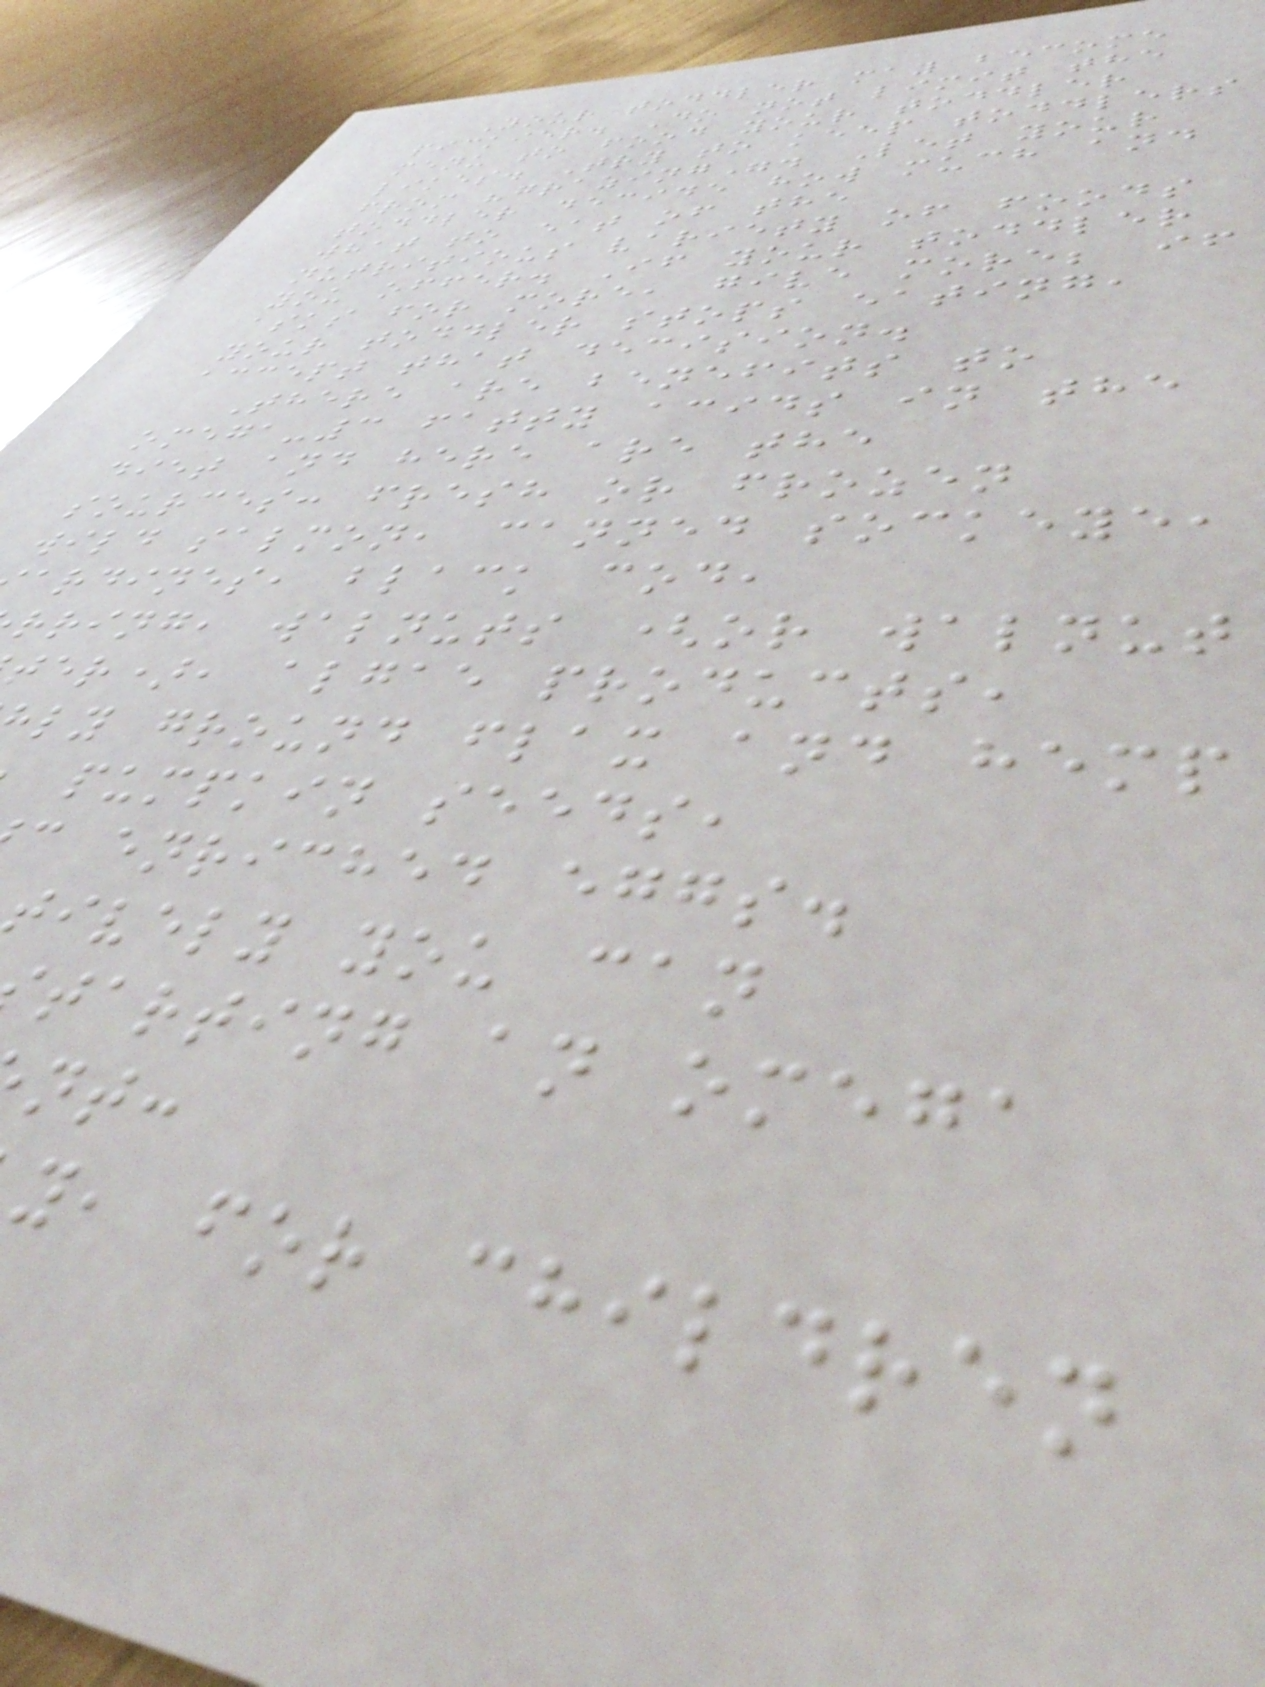Your toddler may become
pickier. Do not limit the
menu to food your toddler
likes. Try to keep toddlers
from "grazing". Let your
toddler decide how much and
what to eat of the
nutritious variety of foods
you offer. If your toddler
asks for more, give more; if
your toddler stops eating,
accept that decision.
There are benefits to
omega-3 fatty acids in the
diet and here are the
sources: fresh or frozen
wild salmon, canned sockeye,
ardines, black cod,
rring, walnuts (or walnut
ter), algae products,
ly ground flax and hemp
pumpkin seeds,
c enriched eggs.
tively you can
tarting an omega
y, for children
